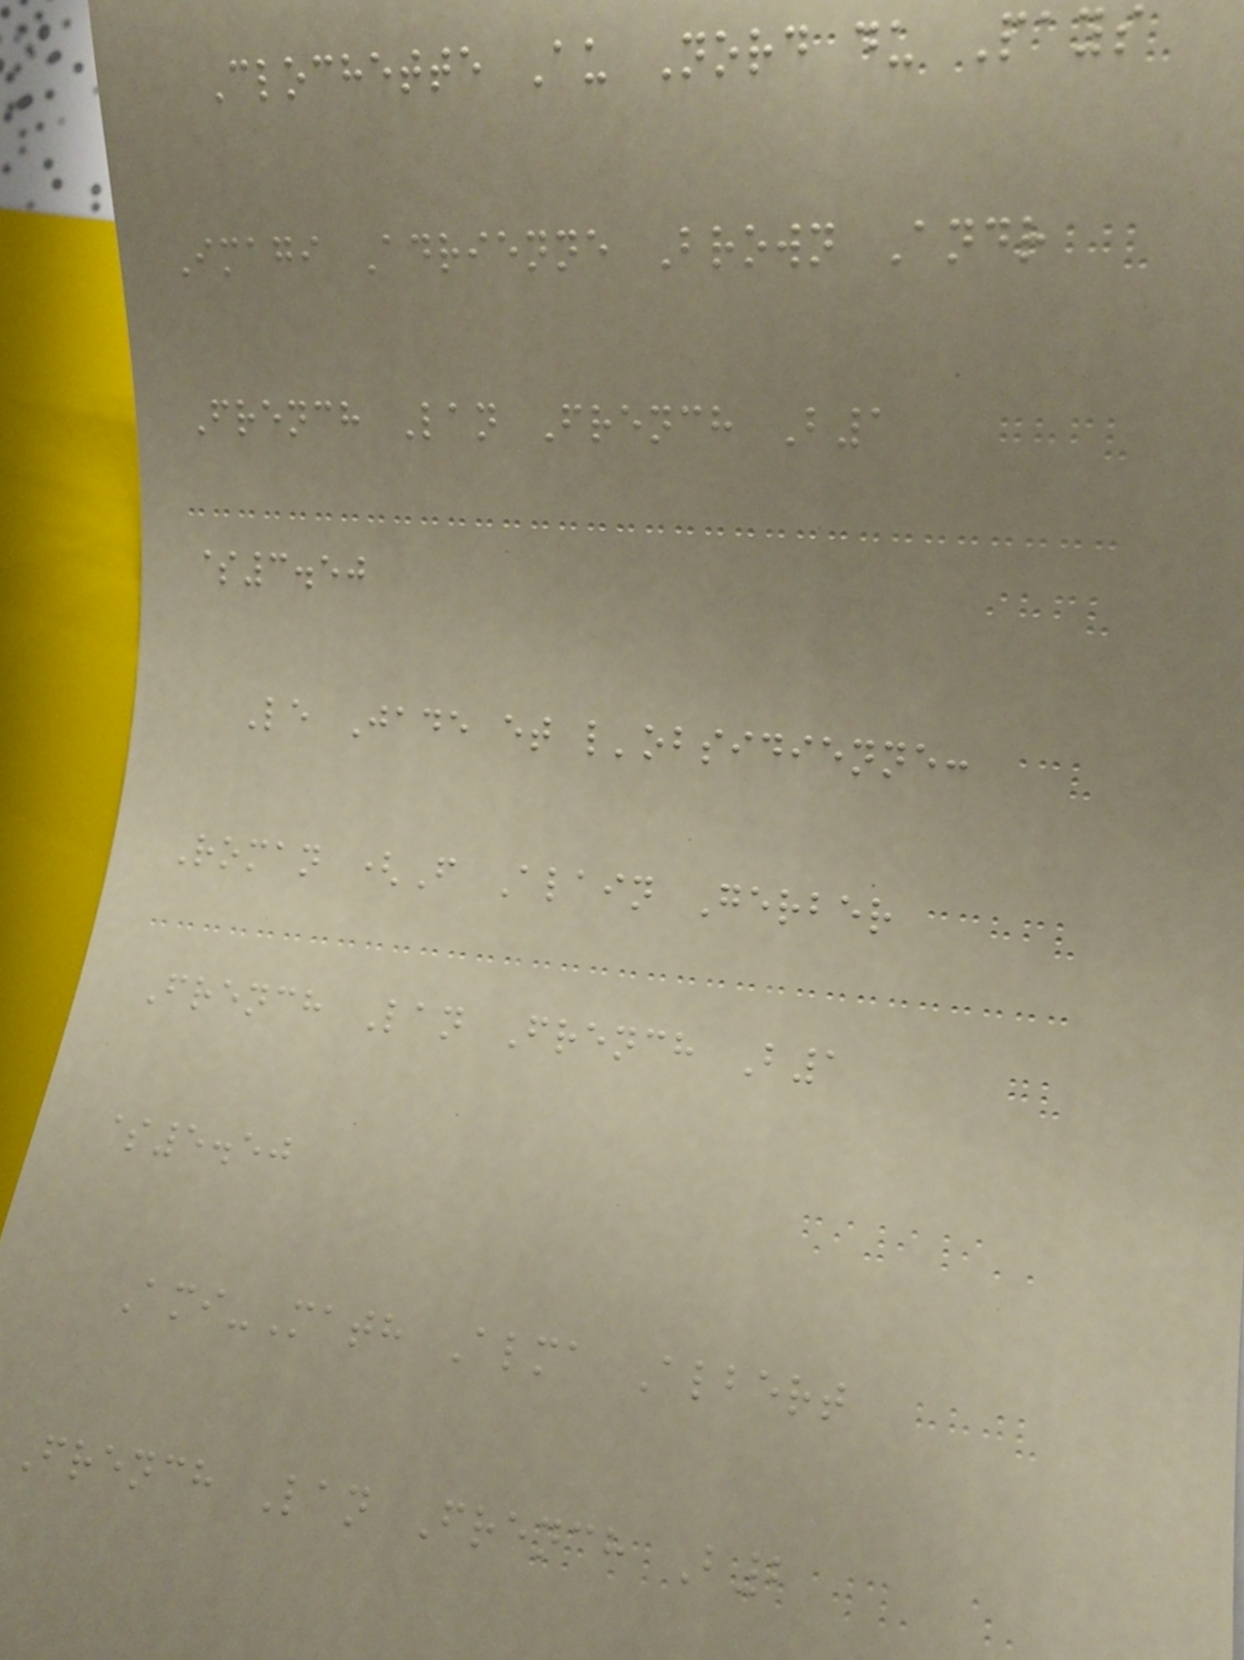Clochette Au Nord du Pays
Imagi Adrienne Brown Andr
French Lan French B1
$3.50
Le Jade et l'obsidienne:
Roman (F Alain Gerber
French Lan French B1
$5.50
Ami-Math Alma Albert
French Lan French B2
